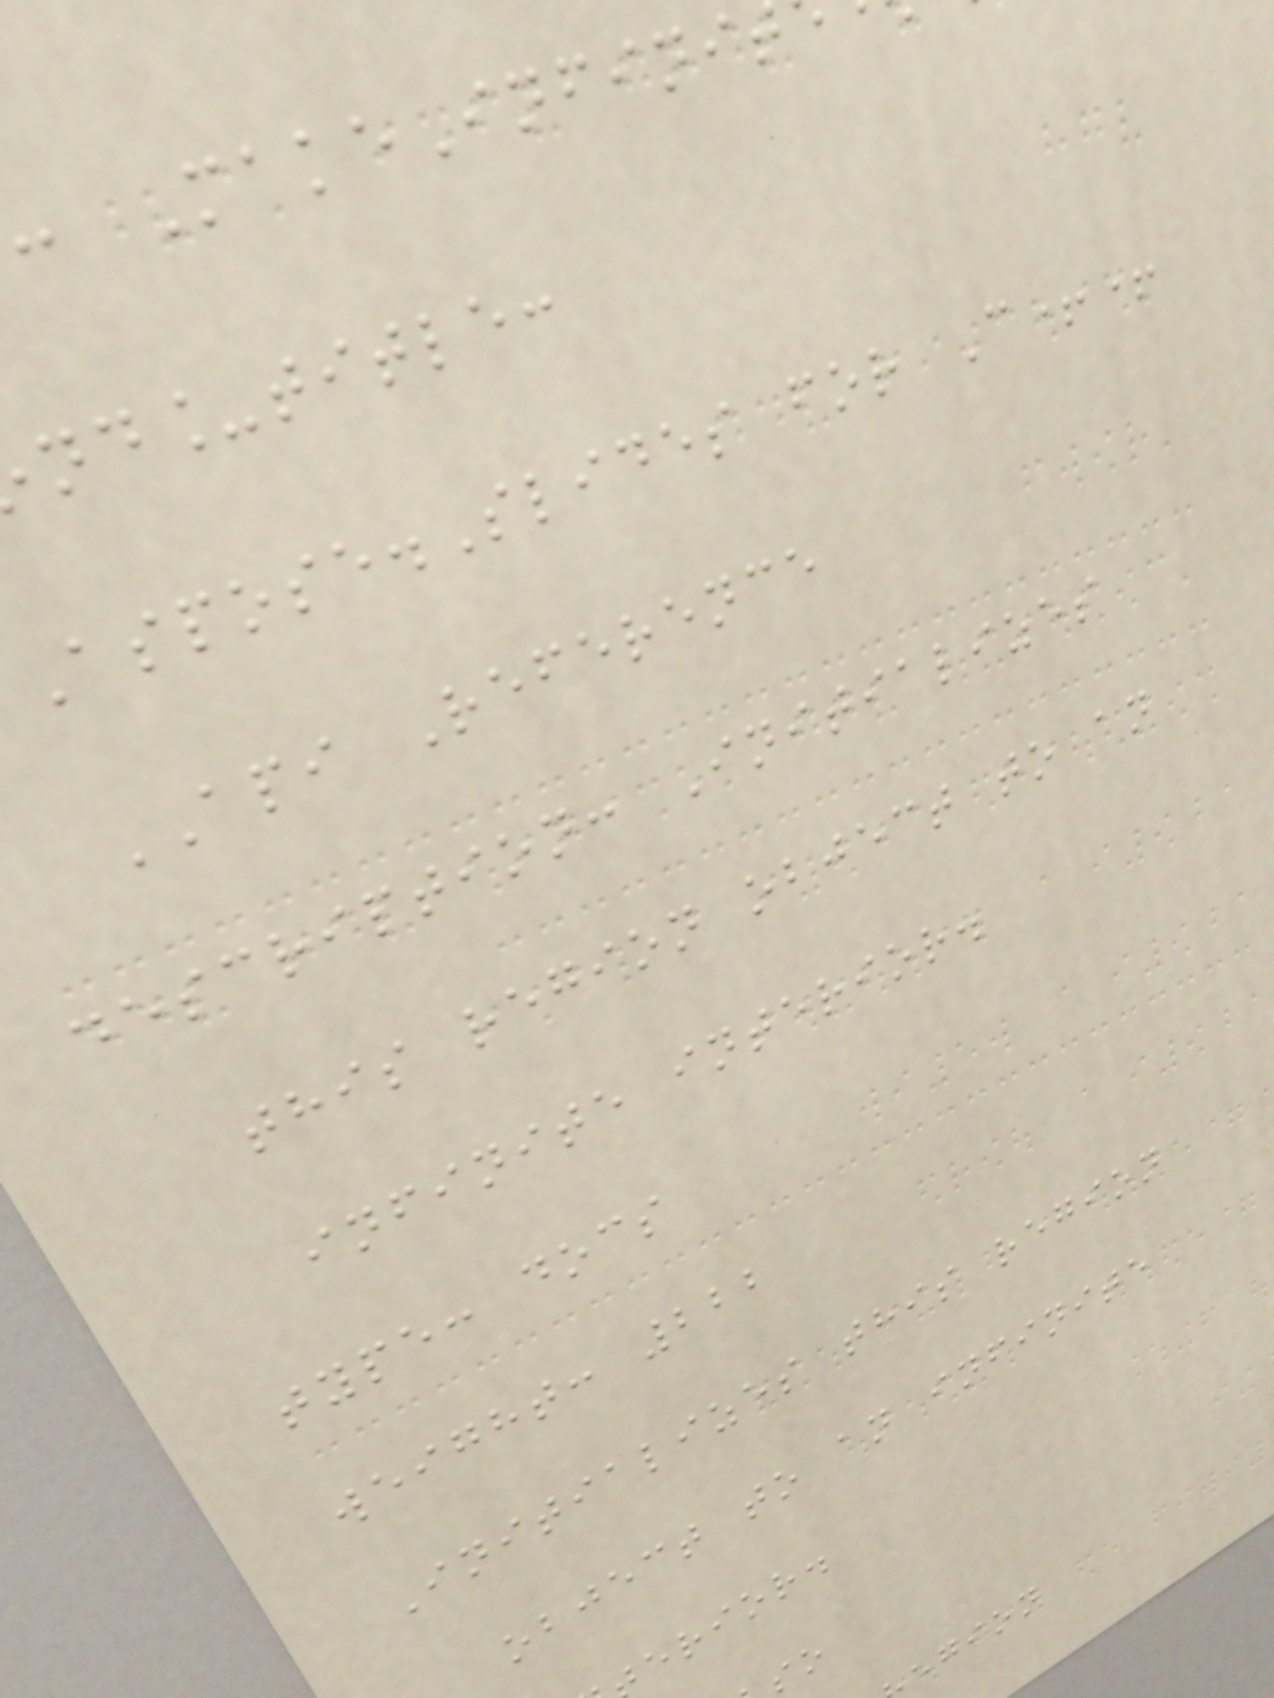: MakeInfinit
nd_title:
Aspose.Slides for C++
API Reference
description: Initializes
this region object to an
infinite interior.
type: docs
weight: 222
Initializes this region
object to an infinite
erior.
egion
